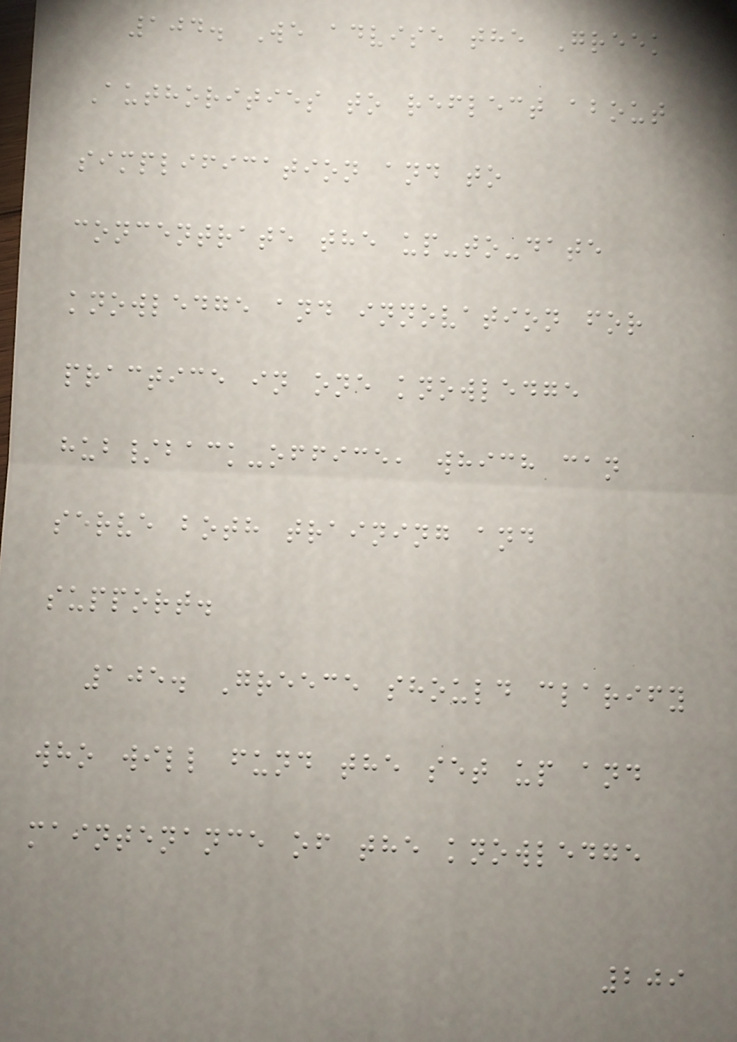104. We advise the Greek
Authorities to reflect about
simplification and to
concentrate the up-to-date
knowledge and innovation for
practice in one knowledge
hub/back-office, which can
serve both training and
support.
105. Greece should clarify
who will fund the set up and
maintenance of the knowledge
209
